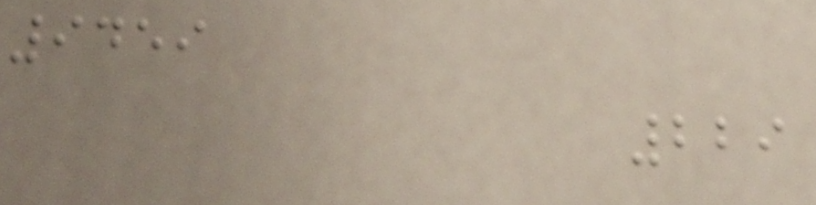9459
229
